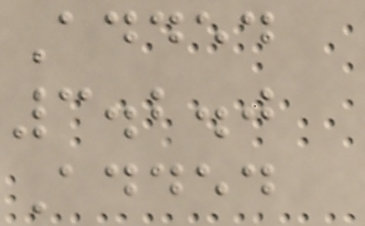Added
3.2.0
Added
